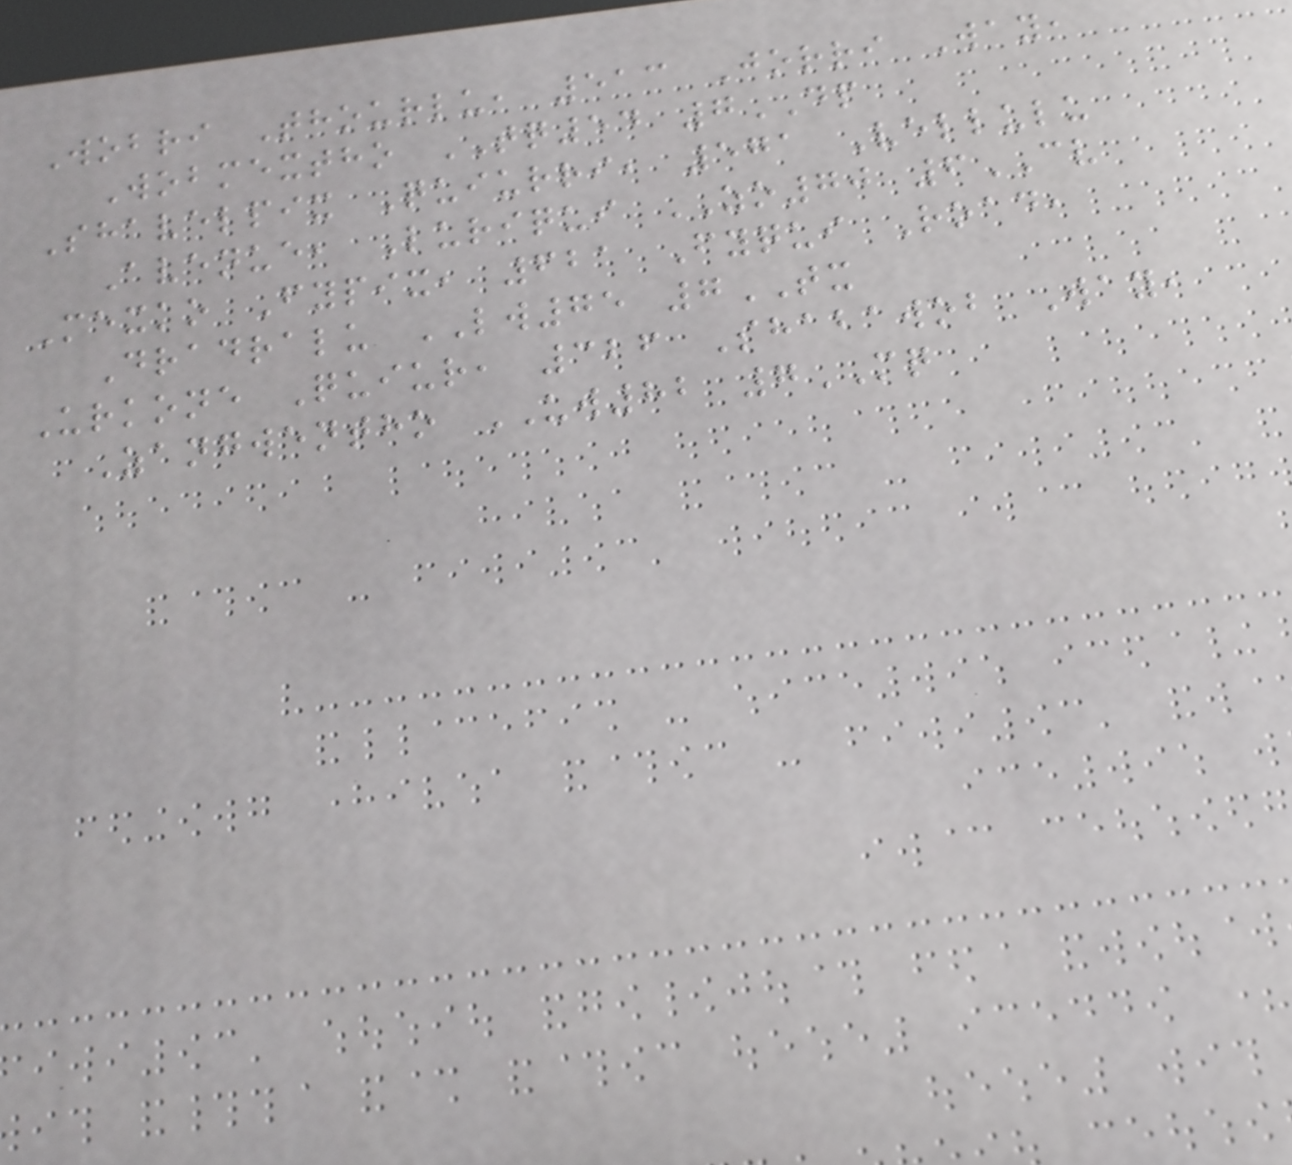Wobri Thourlu, 513 Jorri Way,
Wobmextho TQ54 7DP
Shavelpix Quiurri, 571 Vellulu
Avenue, Luriqui ZO70 6CV
Mexko Fypix, 621 Fyqui Road,
Dradralu LW75 7TX
Urkone Quiur, 326 Shabawob Way,
Zangwentho UW82 7MQ
